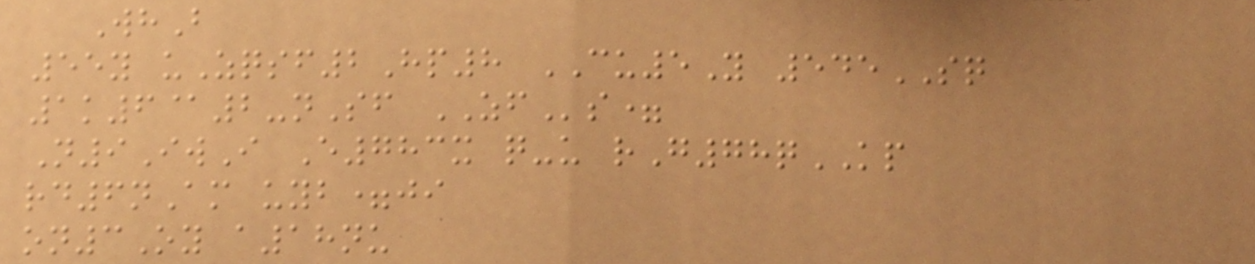WhB
55y uZqsf2Hp8 CU5Y 545SQ
1k6@2-nSf ZFs=
N9IwI E783x q-u rG78qKP
rd6nAm uyb=ji
on3Oy a18nu
